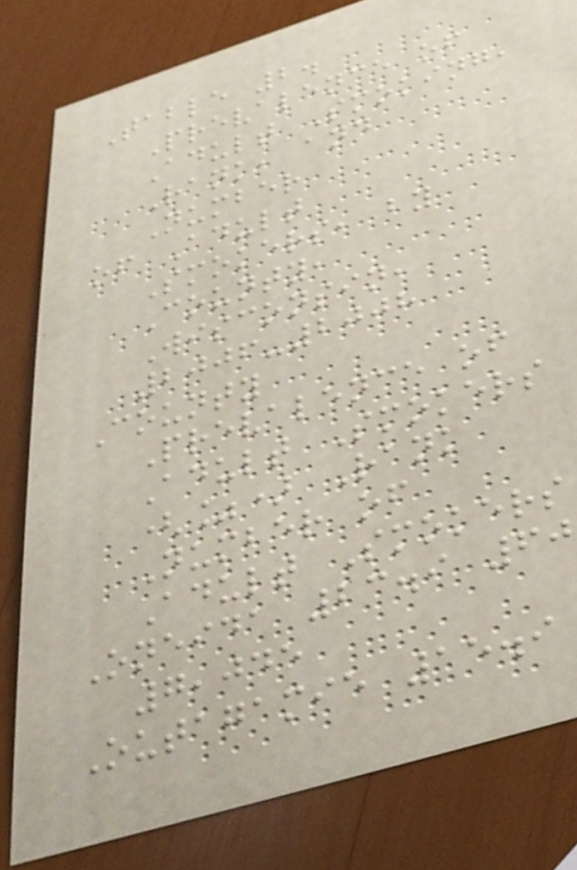Table 2.
Prevalence of
Adult Smoking,
Rank, and
Number
of Adult
Smokers, by
County,
Wisconsin,
2006-2008
County
Prevalence of
Adult Smokers
(%) Rank
Number of
Adult Smokers
Oneida 23.9 60
7,045
Outagamie 15.9
